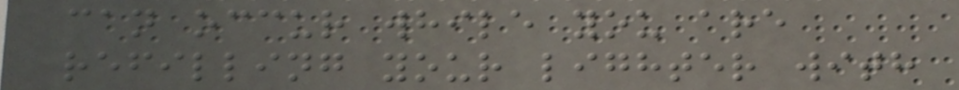can occur while you are
refilling your lighter with
